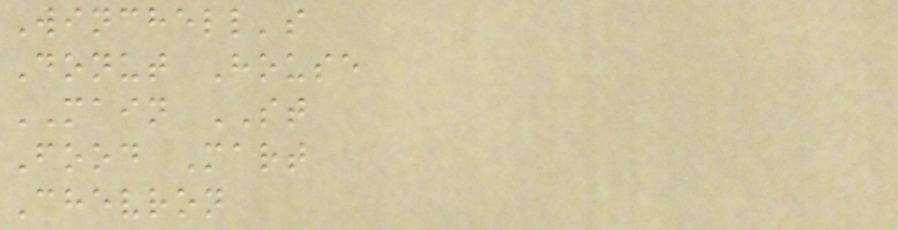Winchell's
Donut House
MAIN ST
Food Mart
Chevron
